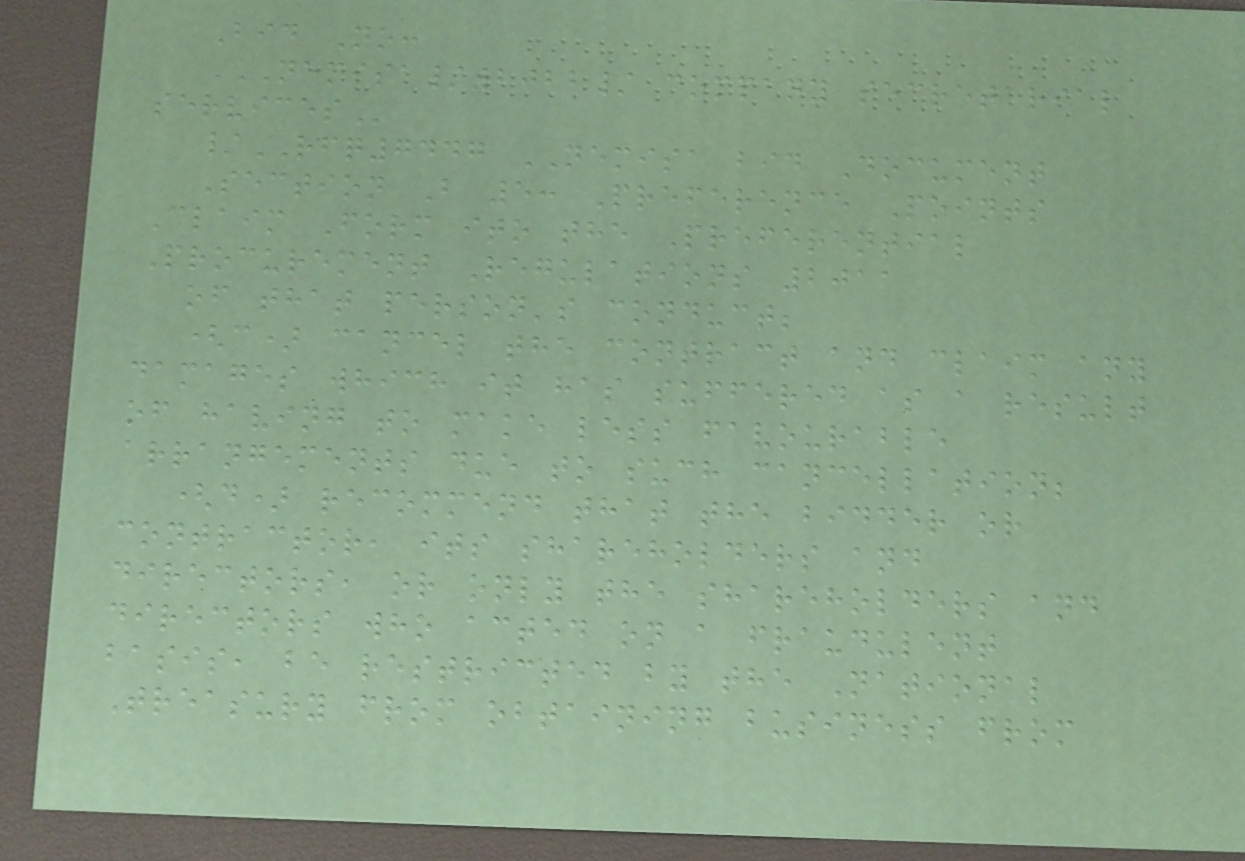Bid No:
NEMISA/2022/ COMPANY SECRETARIAL
SERVICES
/RFQ7447 NEMISA bid Document
Section B 5: Preference Points
Claim Form ito the Preferential
Procurement Regulations 2011
of that person's conduct;
(c) cancel the contract and claim any
damages which it has suffered as a result
of having to make less favourable
arrangements due to such cancellation;
(d) recommend that the bidder or
contractor, its shareholders and
directors, or only the shareholders and
directors who acted on a fraudulent
basis, be restricted by the National
Treasury from obtaining business from
